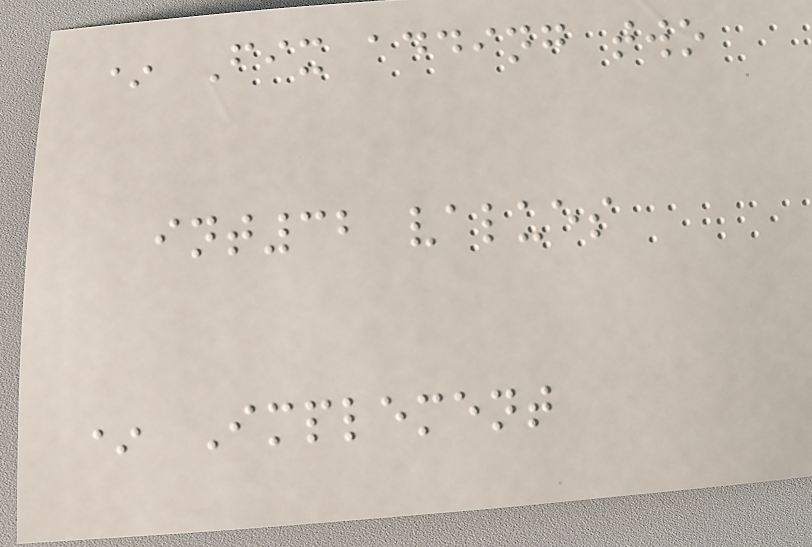* Fix adding two
int32 values
* Implement
